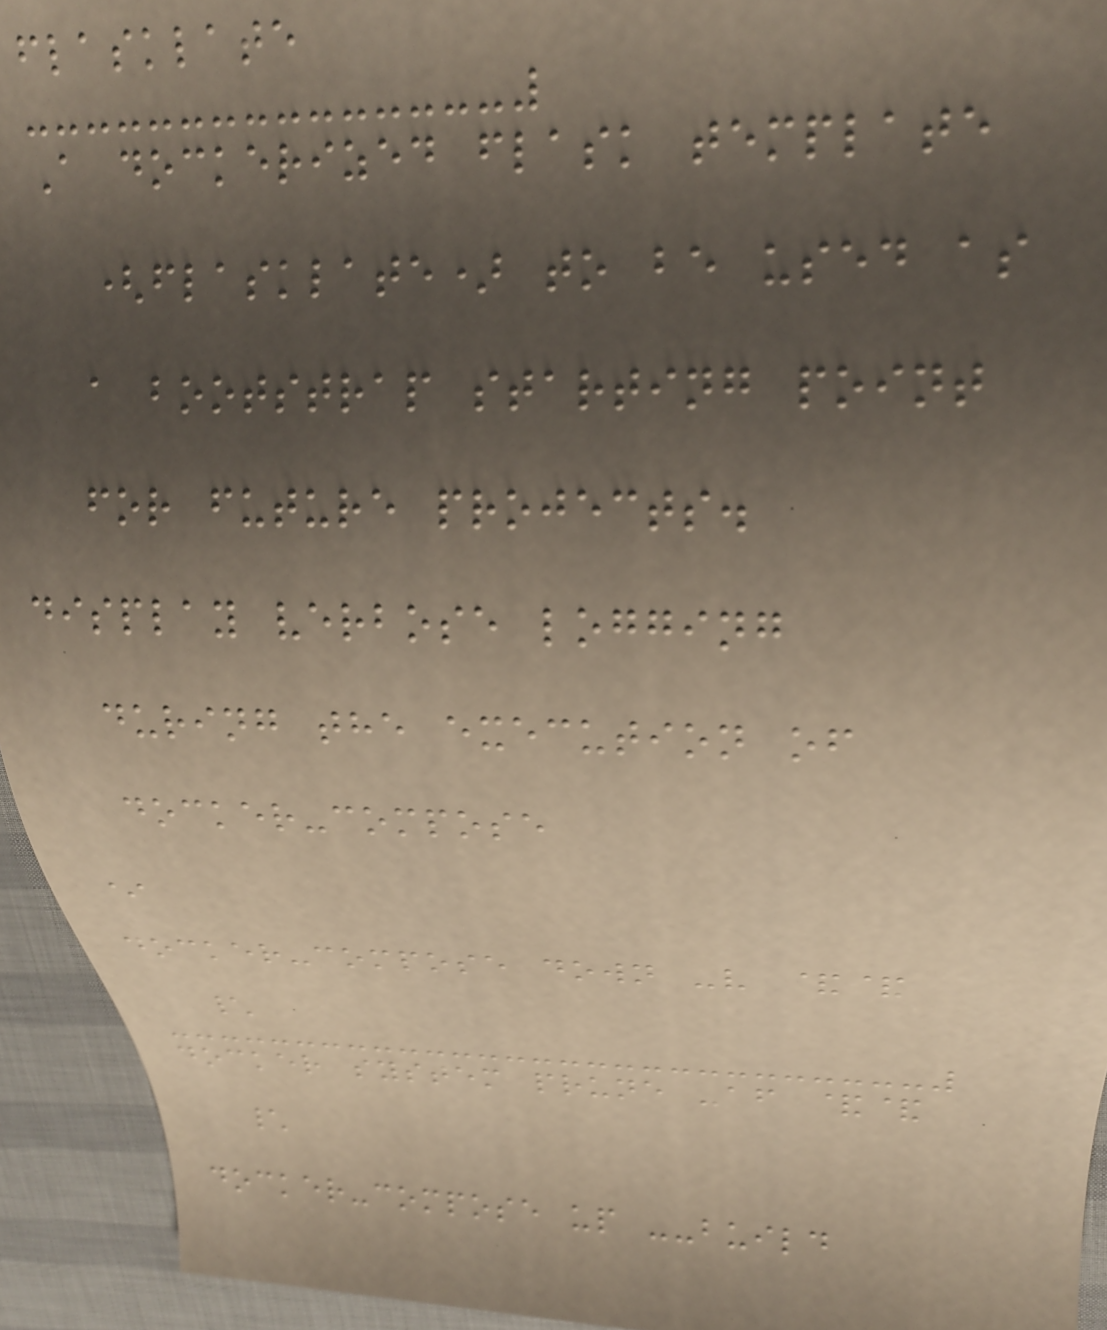flasklate
A dockerized flask template
(flasklate) to be used as
a bootstrap starting point
for future projects.
display verbose logging
during the execution of
docker-compose
*
docker-compose down -v &&
\
docker system prune -af &&
\
docker-compose up --build
